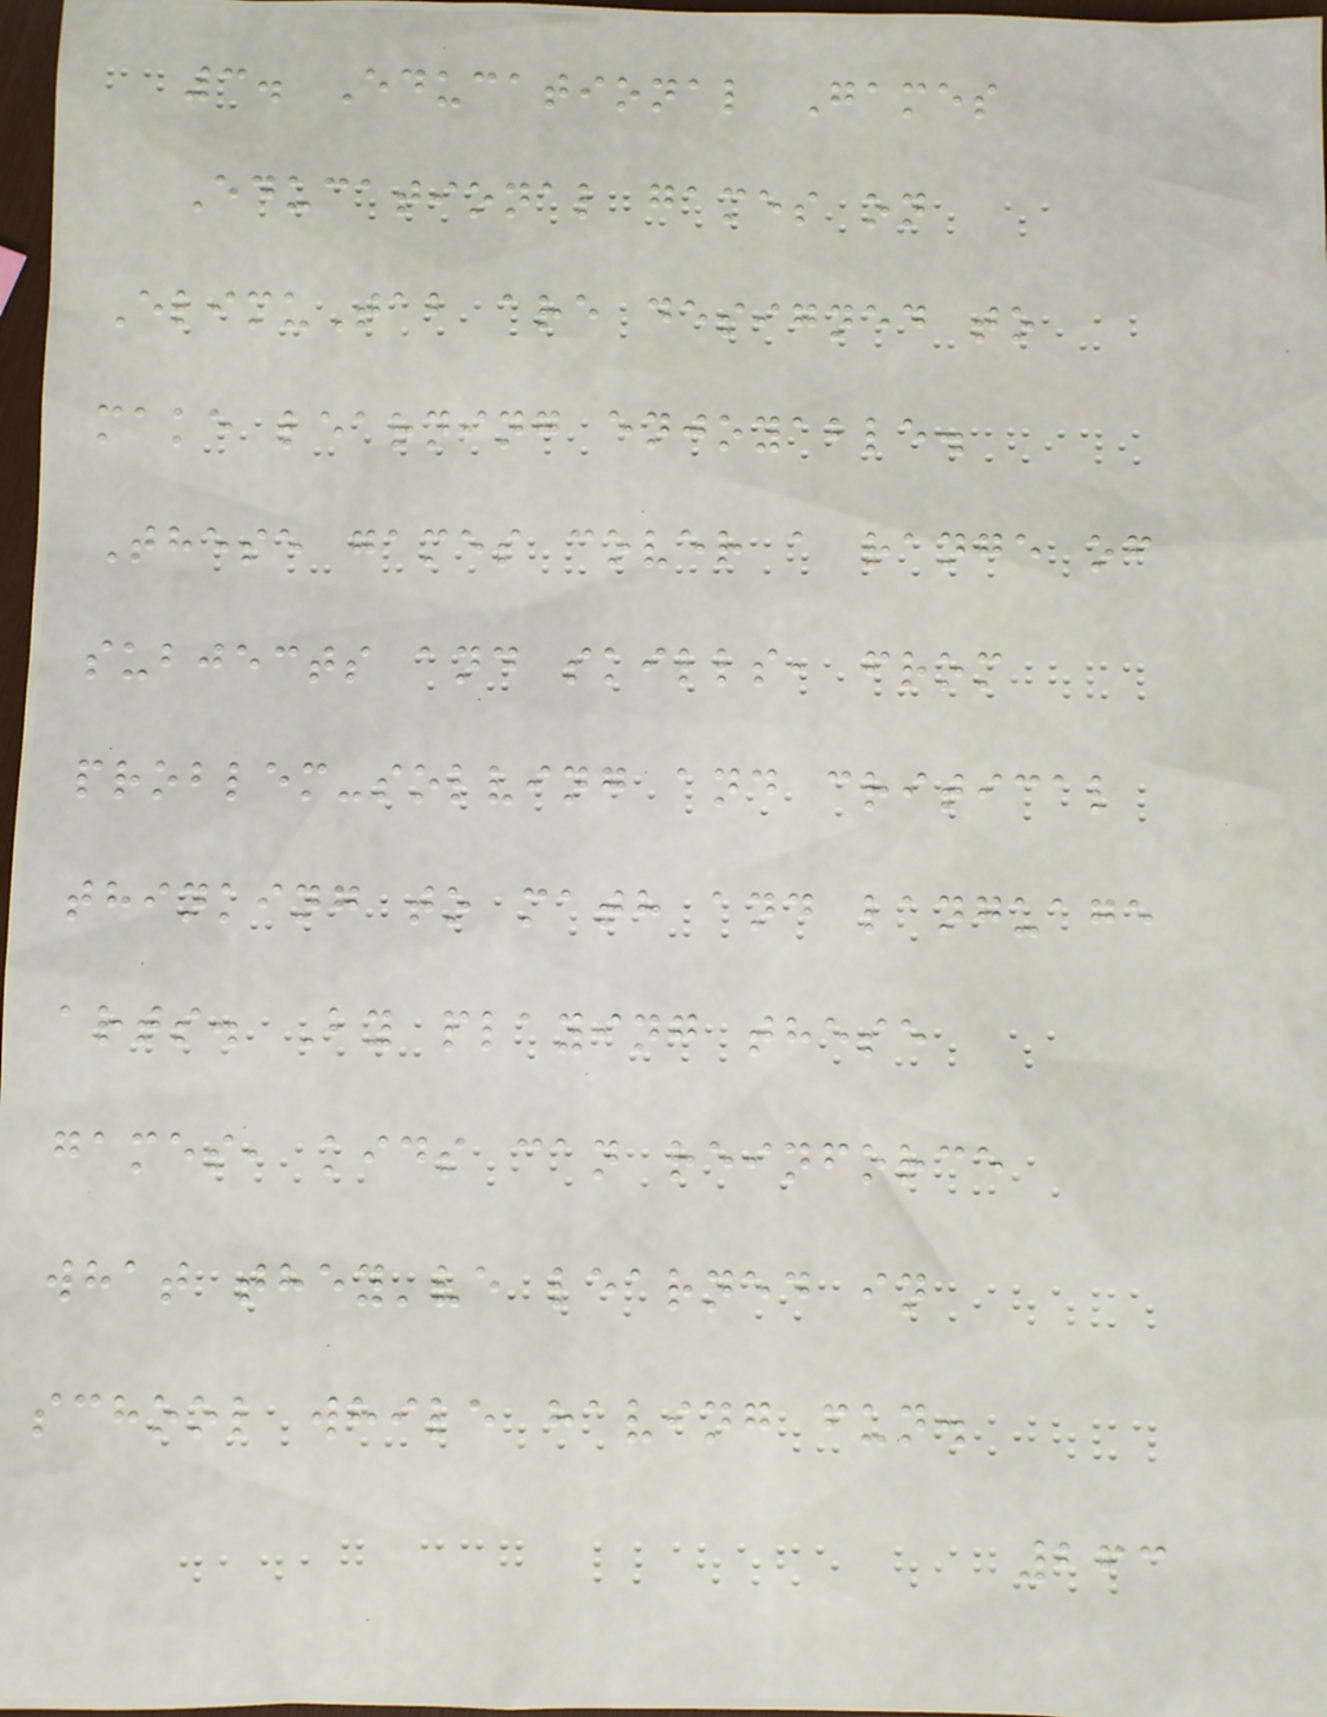3. Educational Games
Educational games on
ElimuTab are designed to
make learning enjoyable.
These games cover a range of
subjects and skills, from
problem-solving and critical
thinking to math and language
arts. By playing these
games, kids can reinforce
what they've learned in
school while having fun.
263
